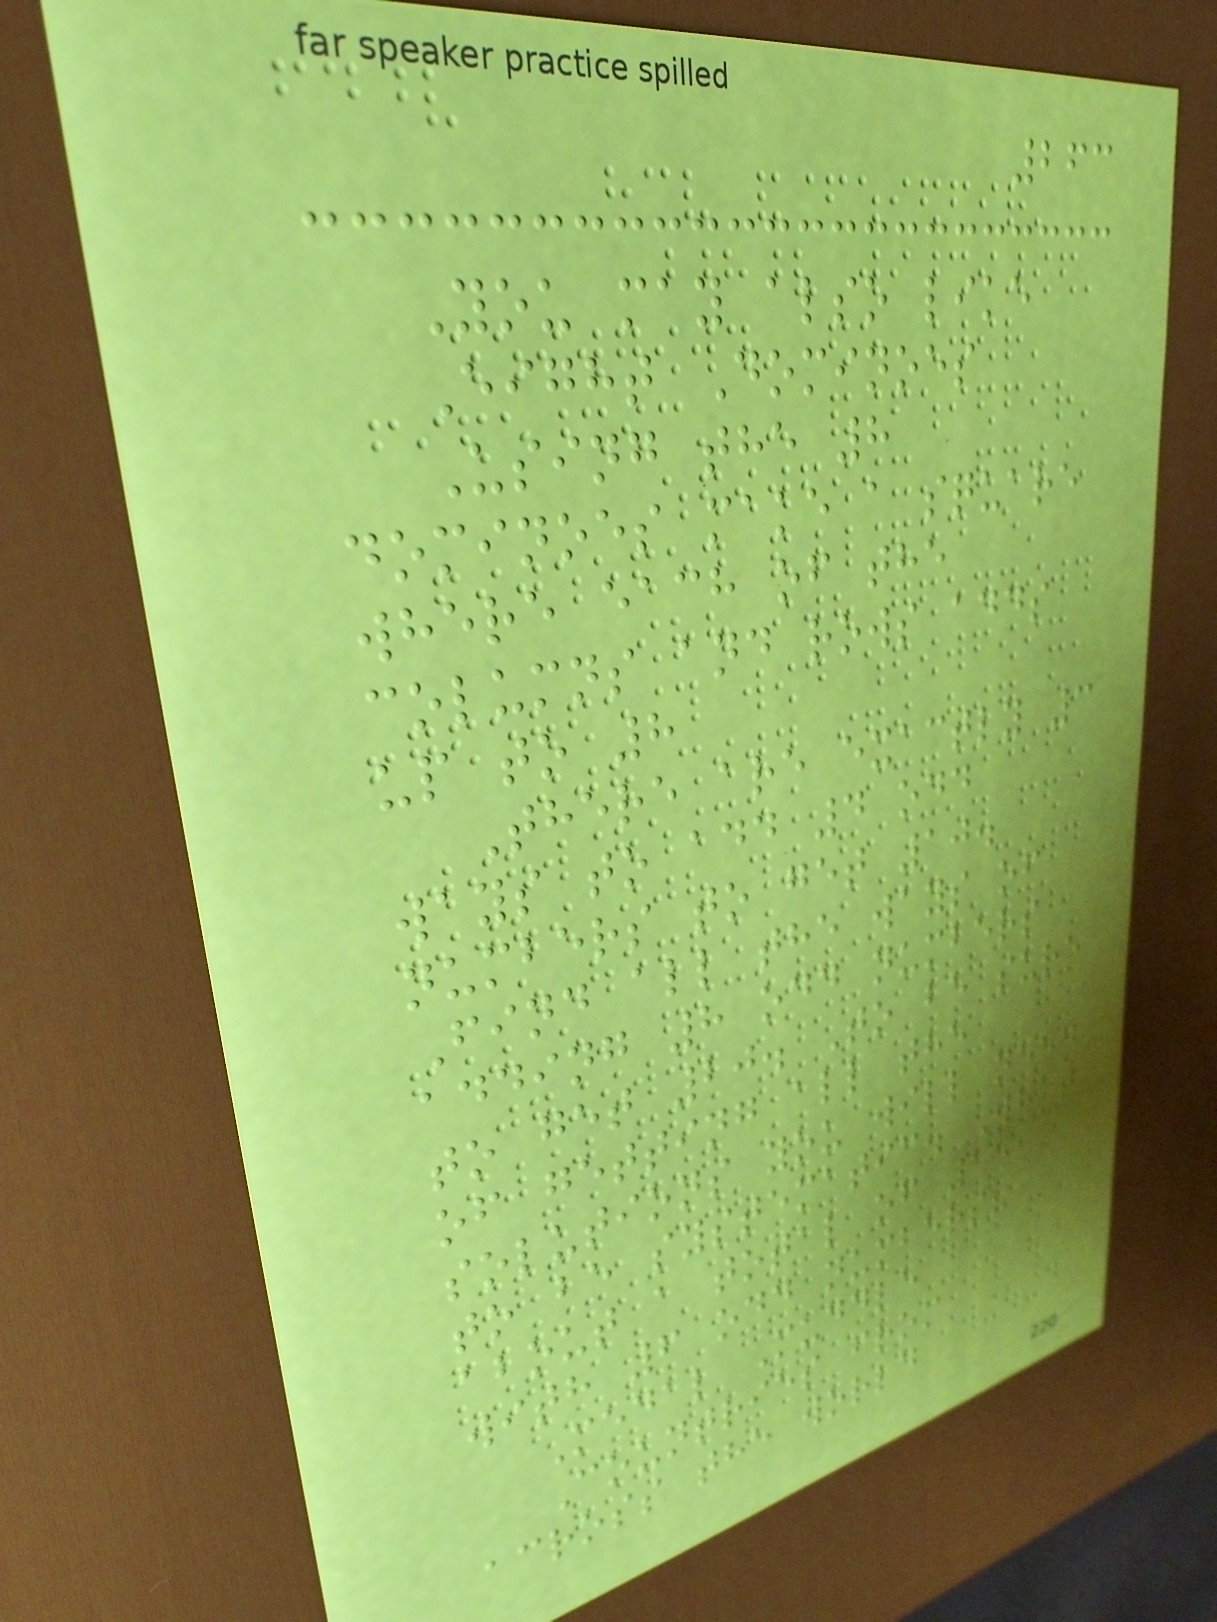263
You may also like
Eight Dominoes
Using the 8
dominoes make a square
where each of the
columns and rows adds
up to 8
There are exactly 3
ways to add 4 odd
numbers to get 10.
Find all the ways of
adding 8 odd numbers
to get 20. To be sure
of getting all the
solutions you will need
to be systematic. What
about a total of 15
with 6 odd numbers?
Medal Muddle
Countries from
across the world
